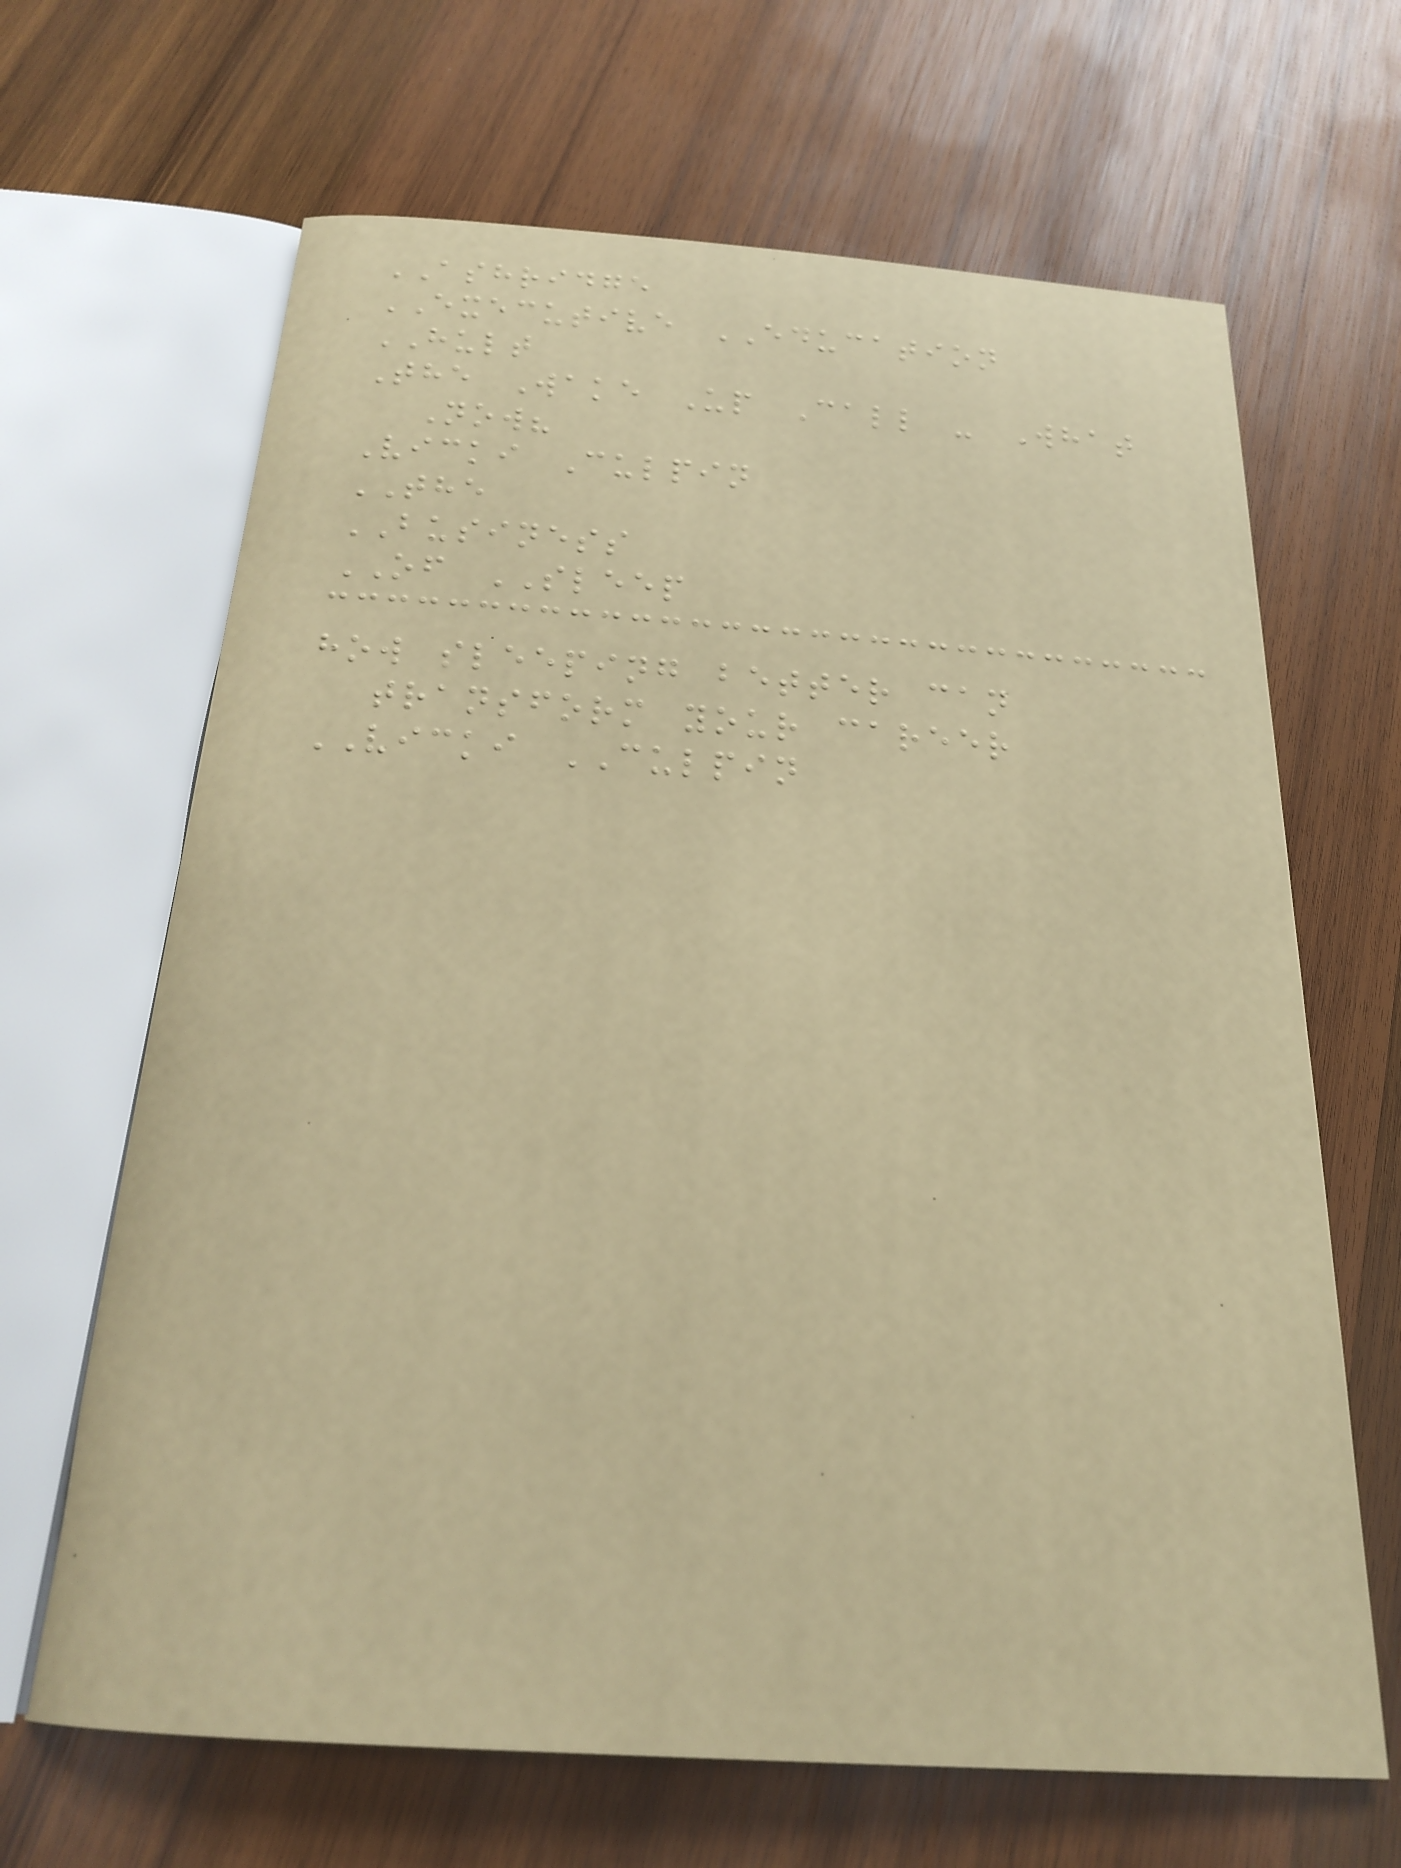ASHRIDGE
EXECUTIVE EDUCATION
HULT
The Wake Up Call - What
Now?
Vicki Culpin
THE
BUSINESS
OF SLEEP
how sleeping better can
transform your career
VICKI CULPIN
